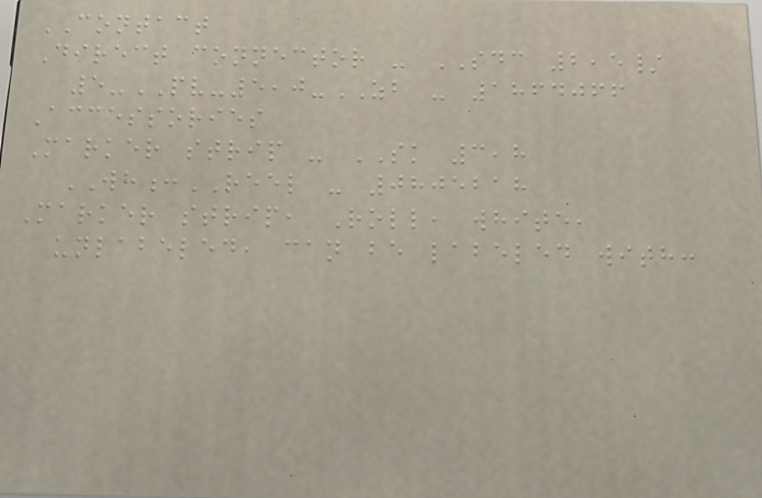CONTACT
Direct connector - SDC 2,5/
5-PV-5,0-ZB - 1864066
Accessories
Marker strip - SK 3,8
WH:REEL - 0805218
Marker strip, Roll, white,
unlabeled, can be labeled with:
